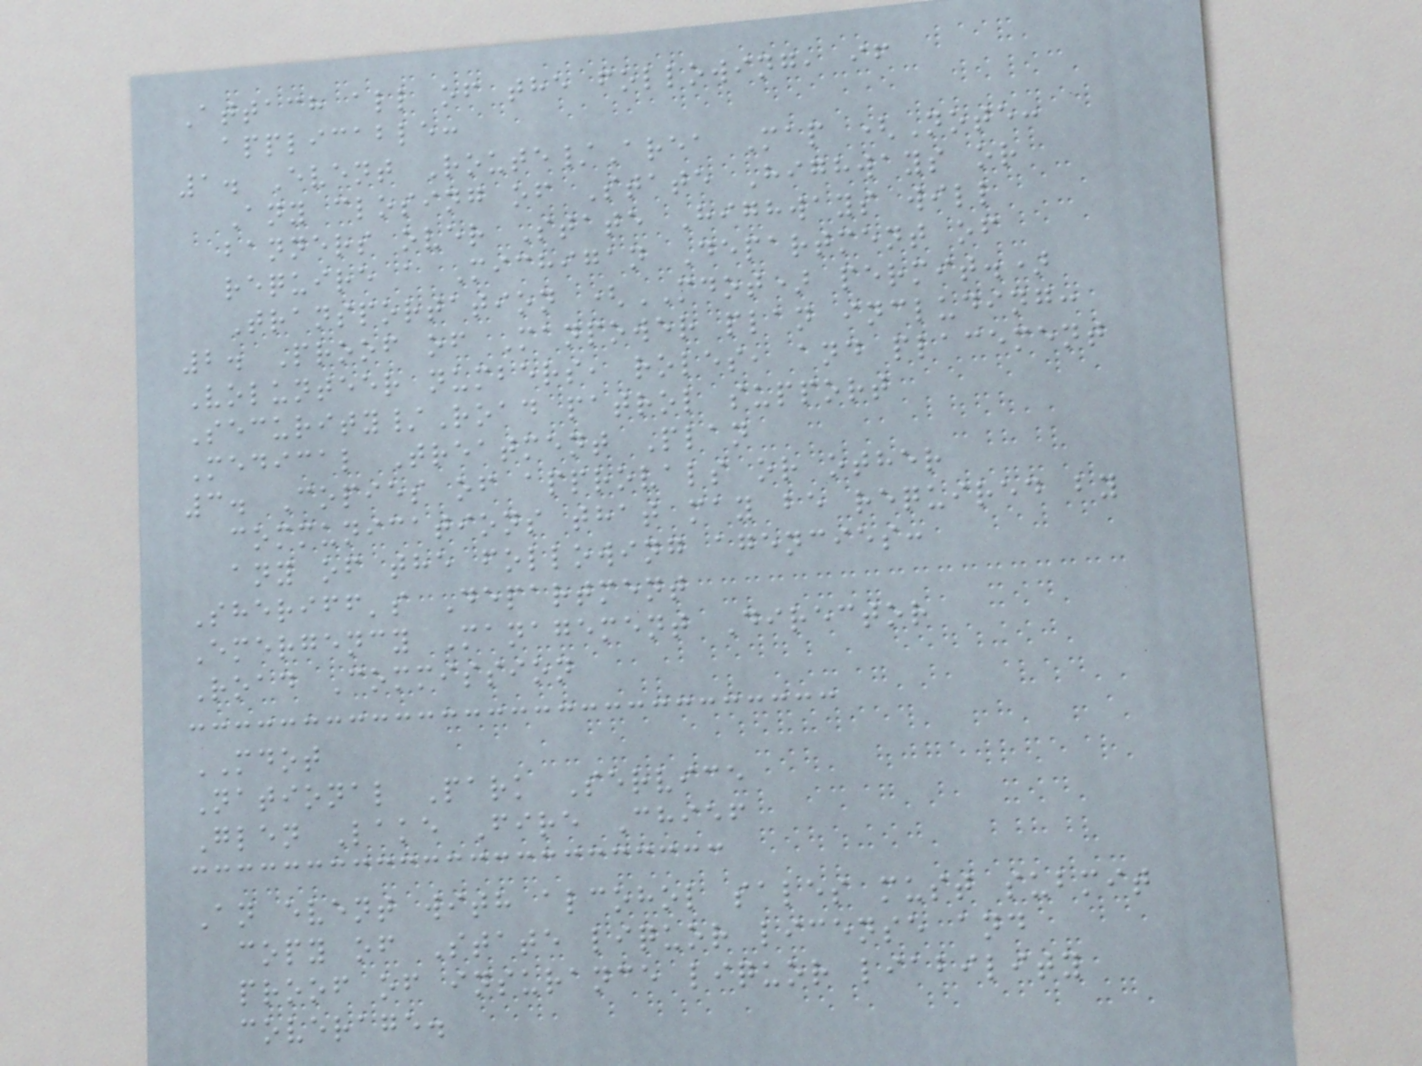Attach all of the following, if
applicable:
1. Event Route/Area Map (Note:
Any closing of State Highways or
banners over State Highways will
require a Michigan Department of
Transportation (MDOT) permit.)
2. Proof of Manpower plan including:
Volunteer numbers, roles, and placement
Security/Road patrol support
Medical Treatment Plan
3. Copies of approvals or other
communications that may be required by
any of the following agencies:
Sheriff's Department
Emergency Management Director
Road Commission
MDOT
National Park Service
Glen Lake Fire Chief
An event with alcohol sales must submit
copy of State liquor license and
proof of insurance liquor liability
coverage.
